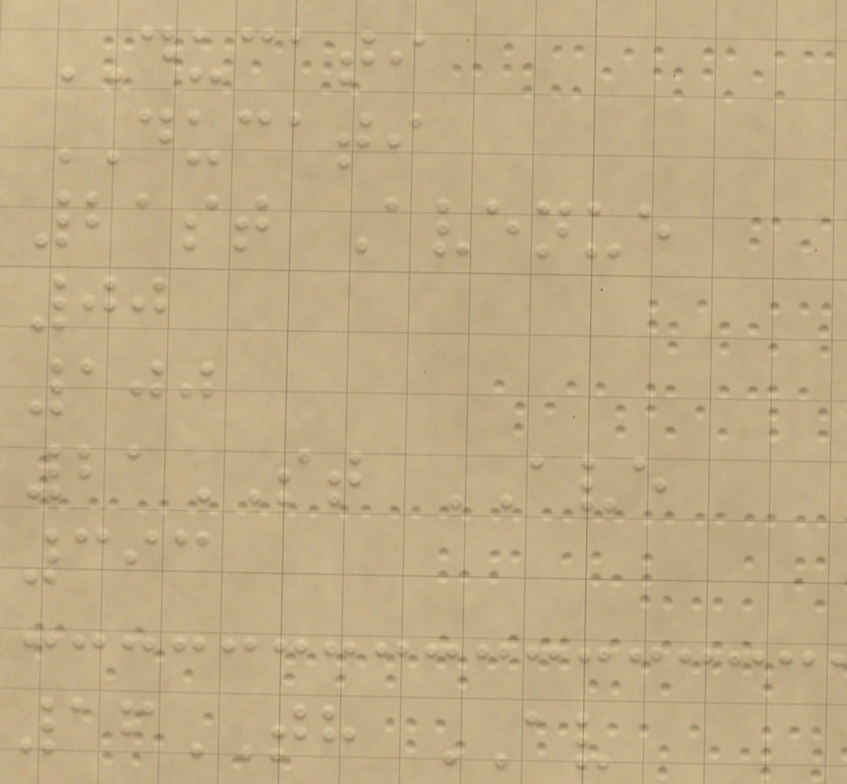DUCATI
DUCATI
21st Avenue
00
100
21ST AVE
393
16TH AV
